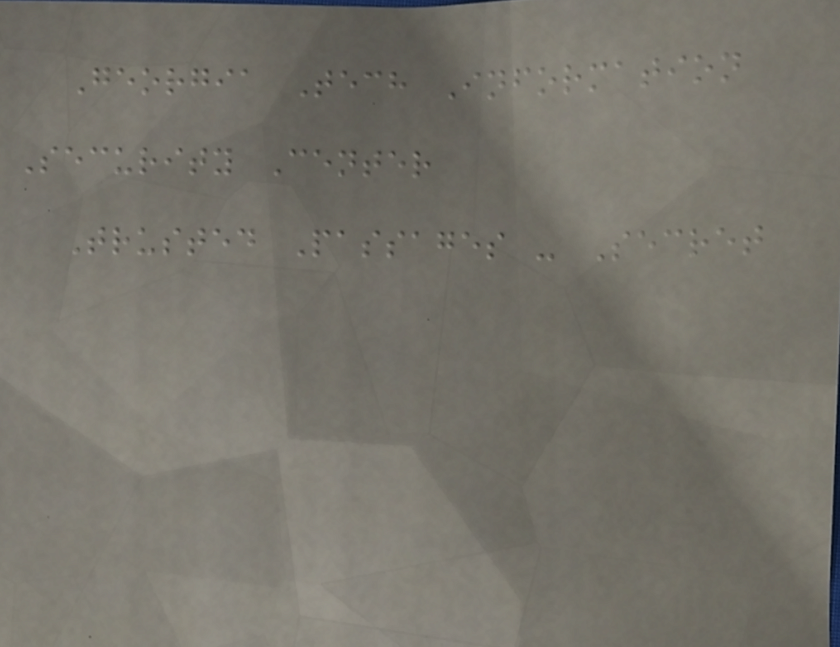Georgia Tech Information
Security Center
Trusted Passages - Secret
